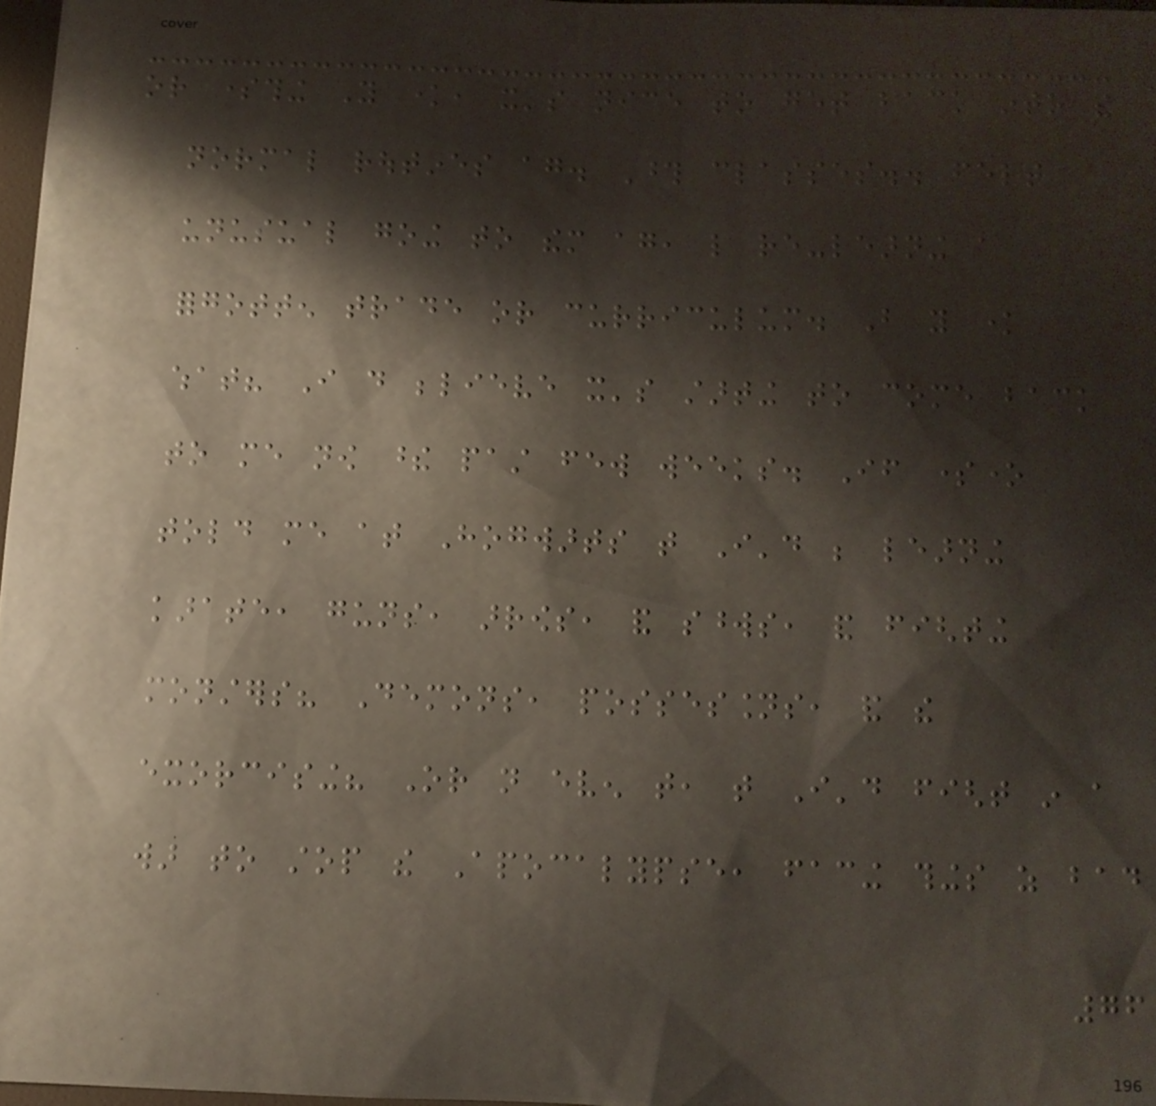or something You know, it's nice to get back into the
normal routines again. Those classes.. felt
unusual going to them again, like re-learning a
forgotten trade or curriculum. But you know
what? I do believe it's starting to come back
to me now these past few weeks. If someone
told me at Hogwarts that I'd be learning
karate, guns, arrows, and swords, and fighting
monsters? Demons, possessions, and the
exorcising? Or not even that, that I'd fight in a
war to stop the Apocalypse, facing things as bad
76
